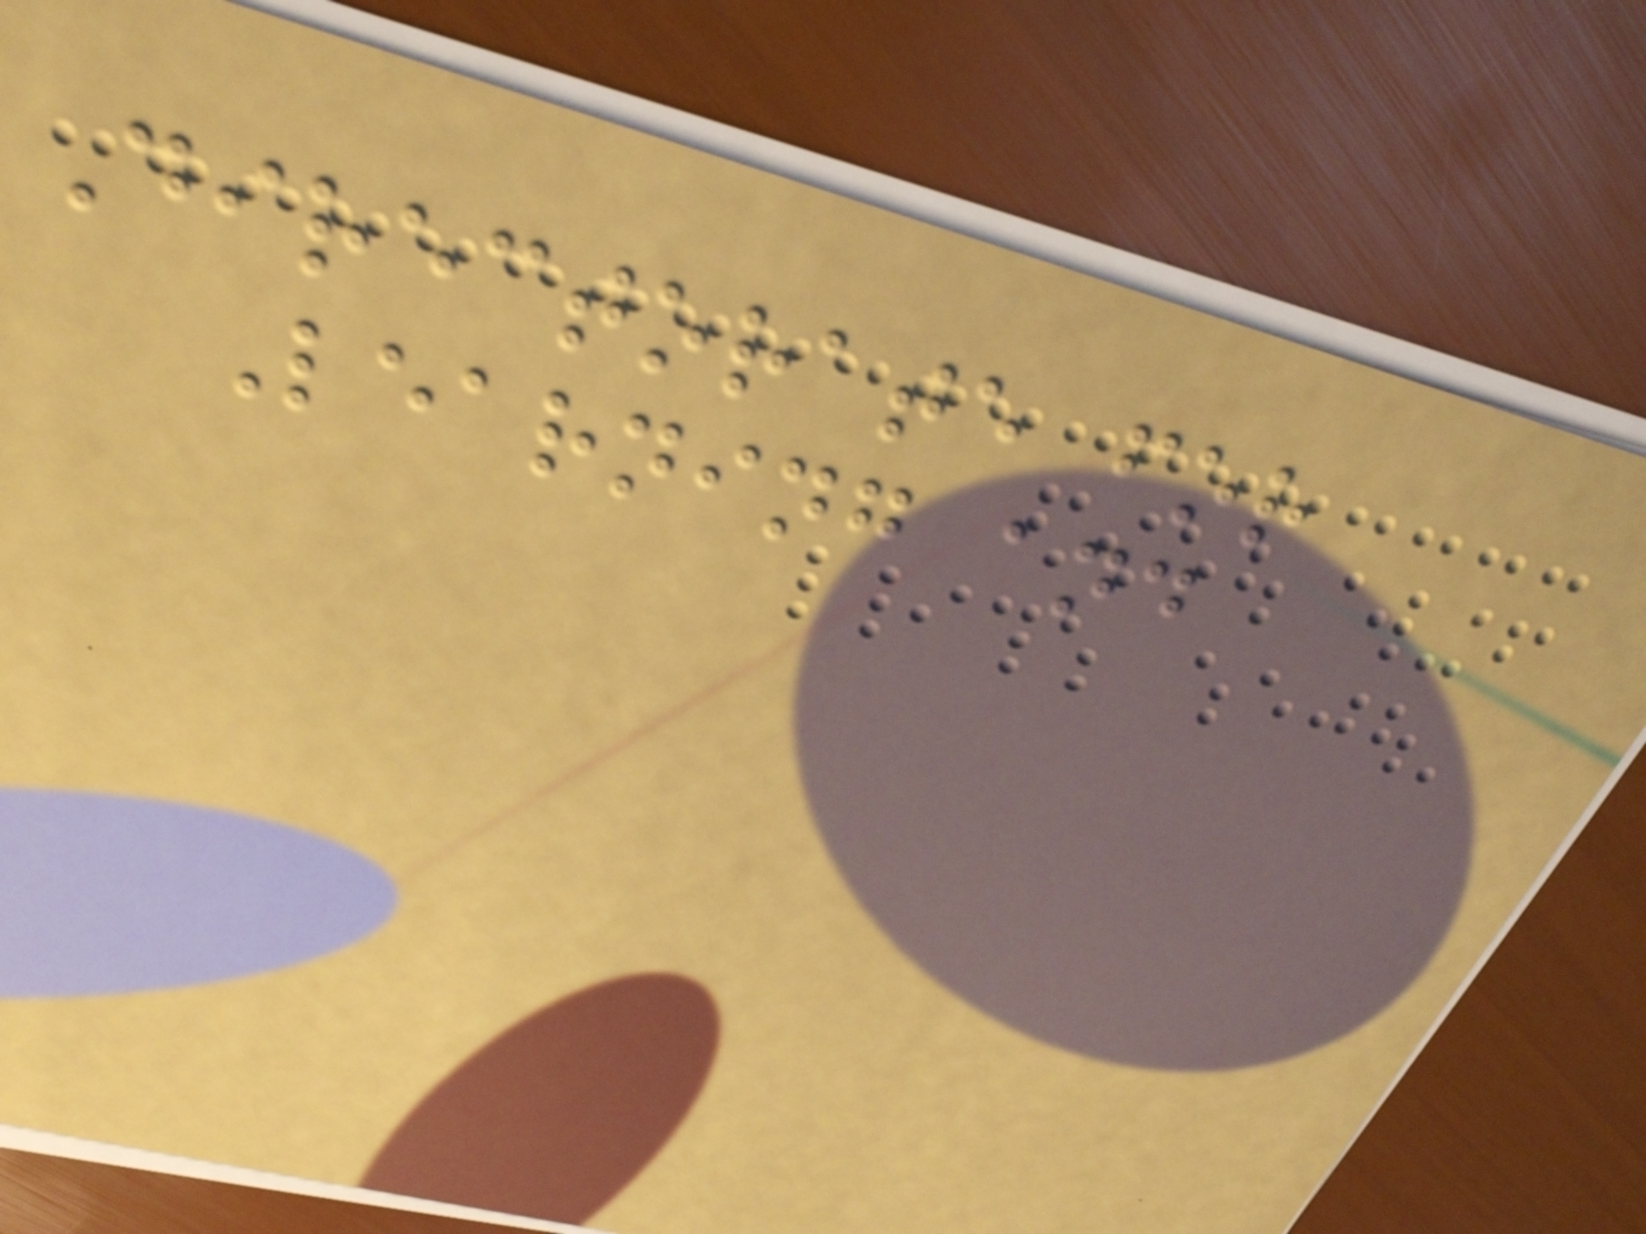Directorate for
Learning and
